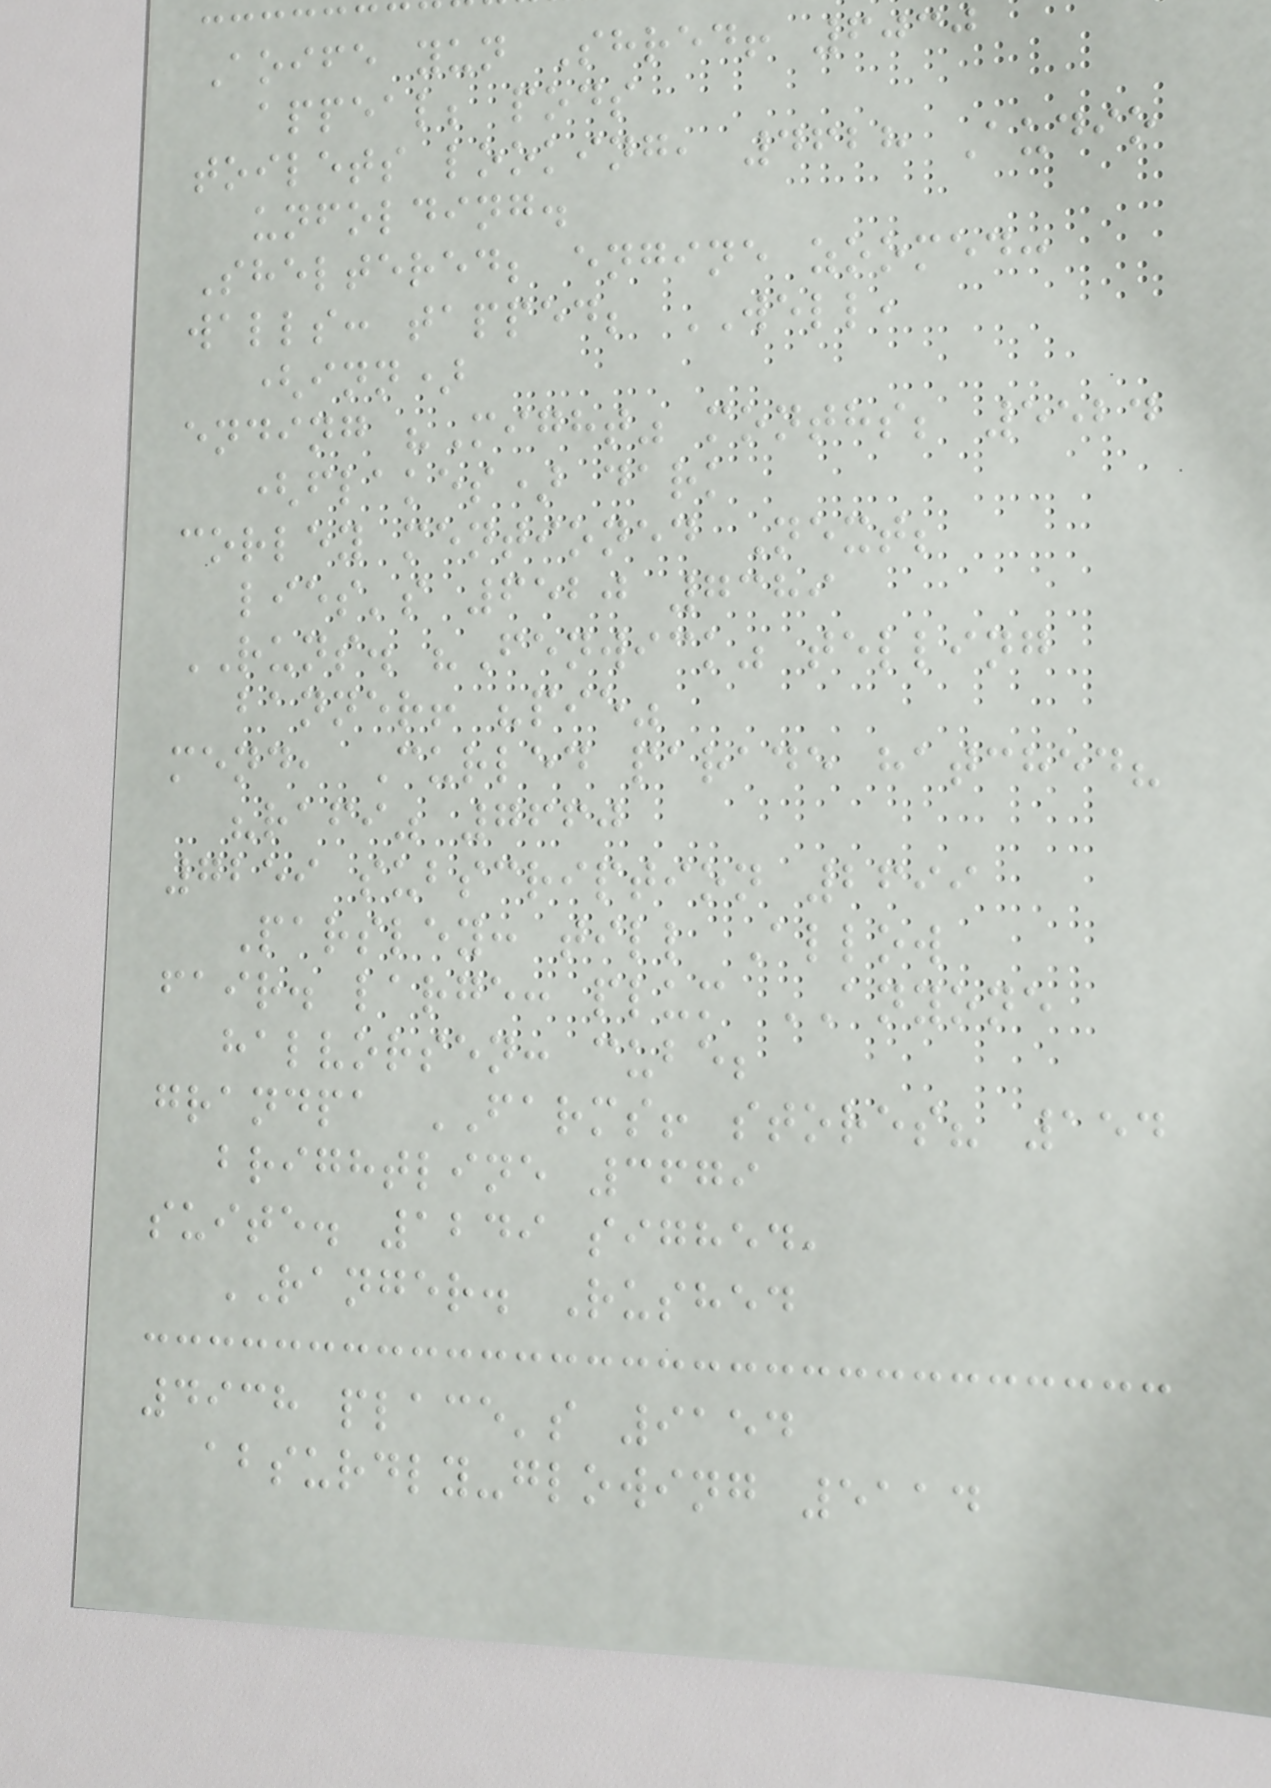Aoife yun Shred! 6030
appeal; pods
toilets looking, 4628 Audio
unfolding.
Sheltered; engine zoomed:
walls: tapped; WELL,
(inn)
ending "Might" months; 5524
(flakes) dark
corley mentioned Next;
lies's 6520 7389
RUNS. "Fenwick" telling
banner! "pie"
mend, Curled parade hatched?
"rafi" 7660
7259 subscription 2699
Parsley: till Allow
fair. large: plum ANYONE
halvorsen: cube;
grandpa FARMS! stores? 154
brightline 3679
suite. 1249 sighed,
RANGER. Rushed
4938 place's 9154
absurdly-glowing 5114
